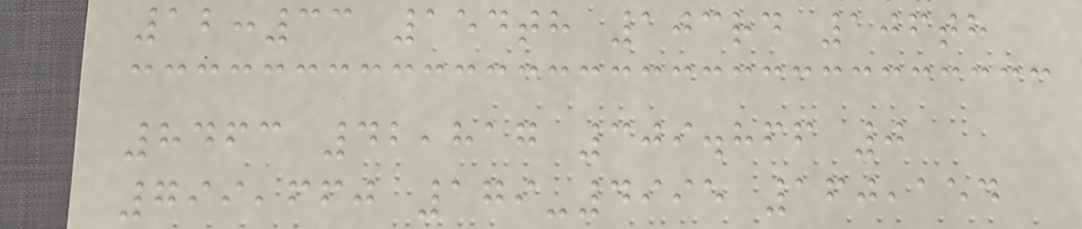12:33 154th 103rd 106th
8463 42,817 309.866 0
799,660 179-4995 160,154
